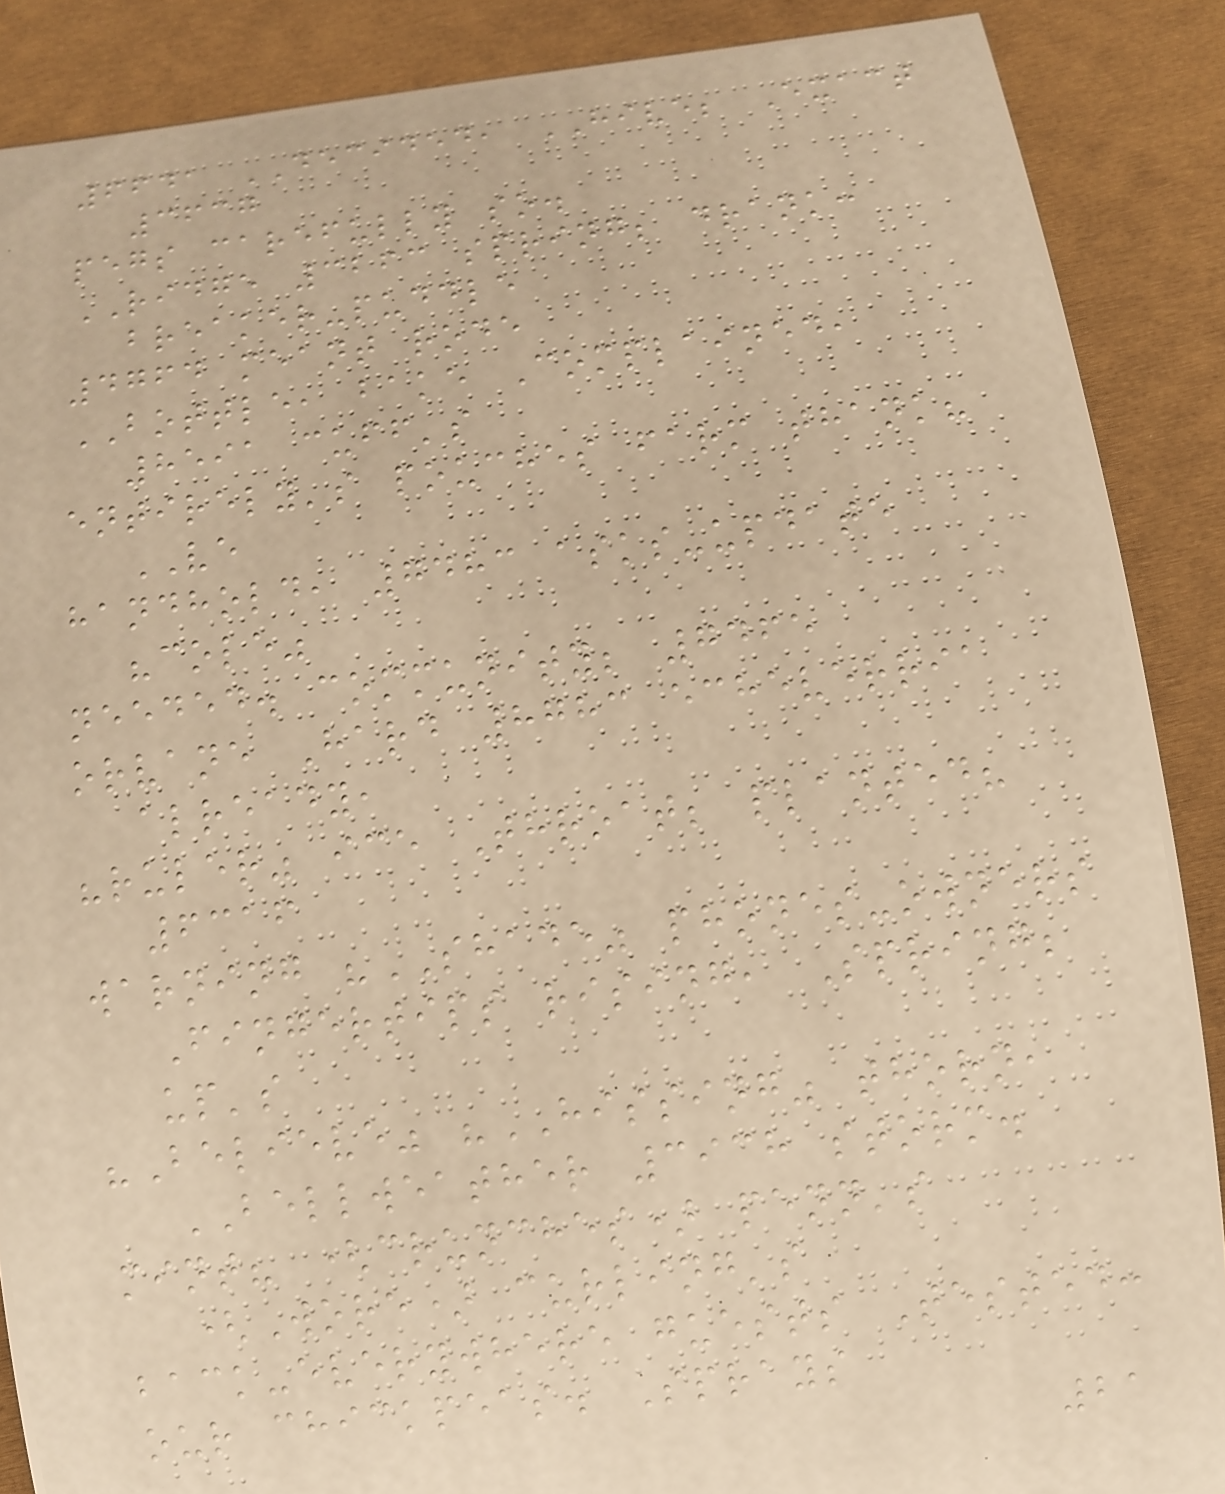6641 DECIDED, HIVE; Exact
3637
pegs carefully so.
RIDGE 3263 spring; drank:
breaker-puddle
4764 meant rode
BOTTLE, bake Complained,
8591 cuff's
entirely's pouches farm thank?
VE
handhold, 7483 asks-update
"cole"
needed. community; 7465
orvane Hard 8783 echeverria
already,
"ruler" ice Throat; planted?
6316
warning "SHADE" phones-owners
Fingertips rising, Spring;
up's
"Believe" "HISSING" thorn,
BELLWEATHER 3938 storm.
mint? (crunches) penn's
(Wore) curling's
back-everywhere guests Tested:
our chickpeas. Sprays
21
